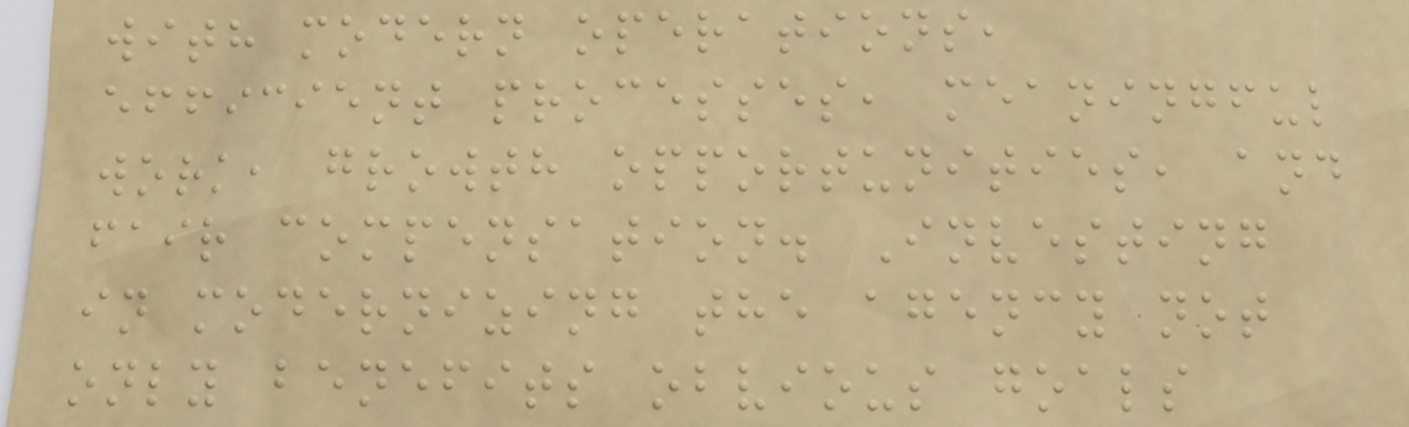with modern operations,
efficient processes, meaningful
work, growth opportunities, and
fair compensation. Investing
in modernizing the agency not
only benefits obvious goals
